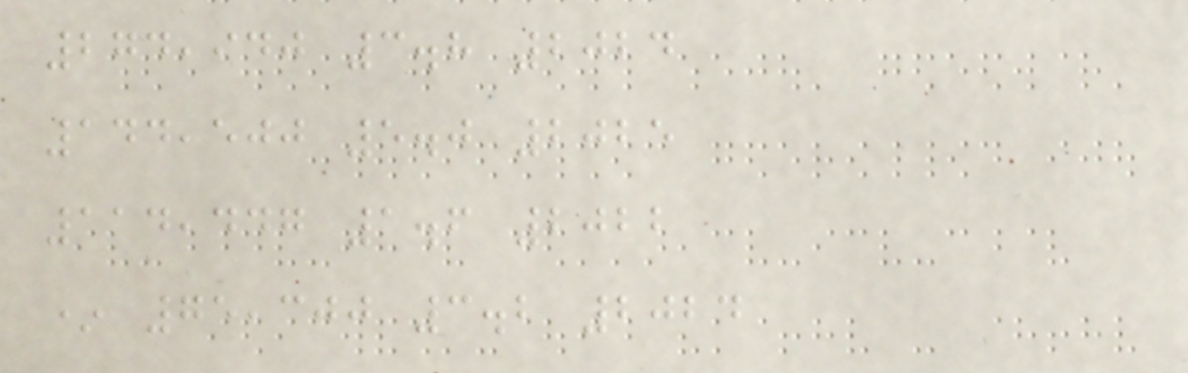274,940 3.8 2024
144,500 5.0 2025
114,447 1.6 2022
* 75,300 3.2 2024
